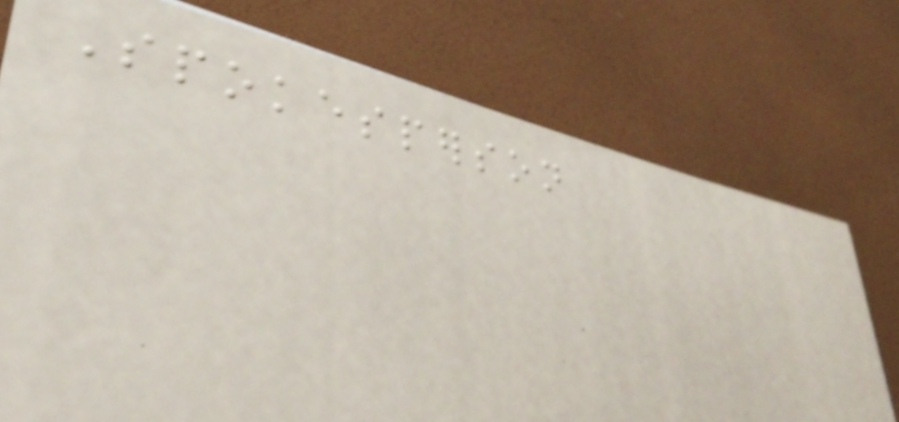Spokesperson
